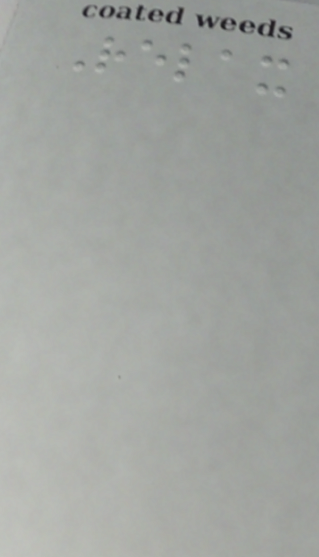Relax
